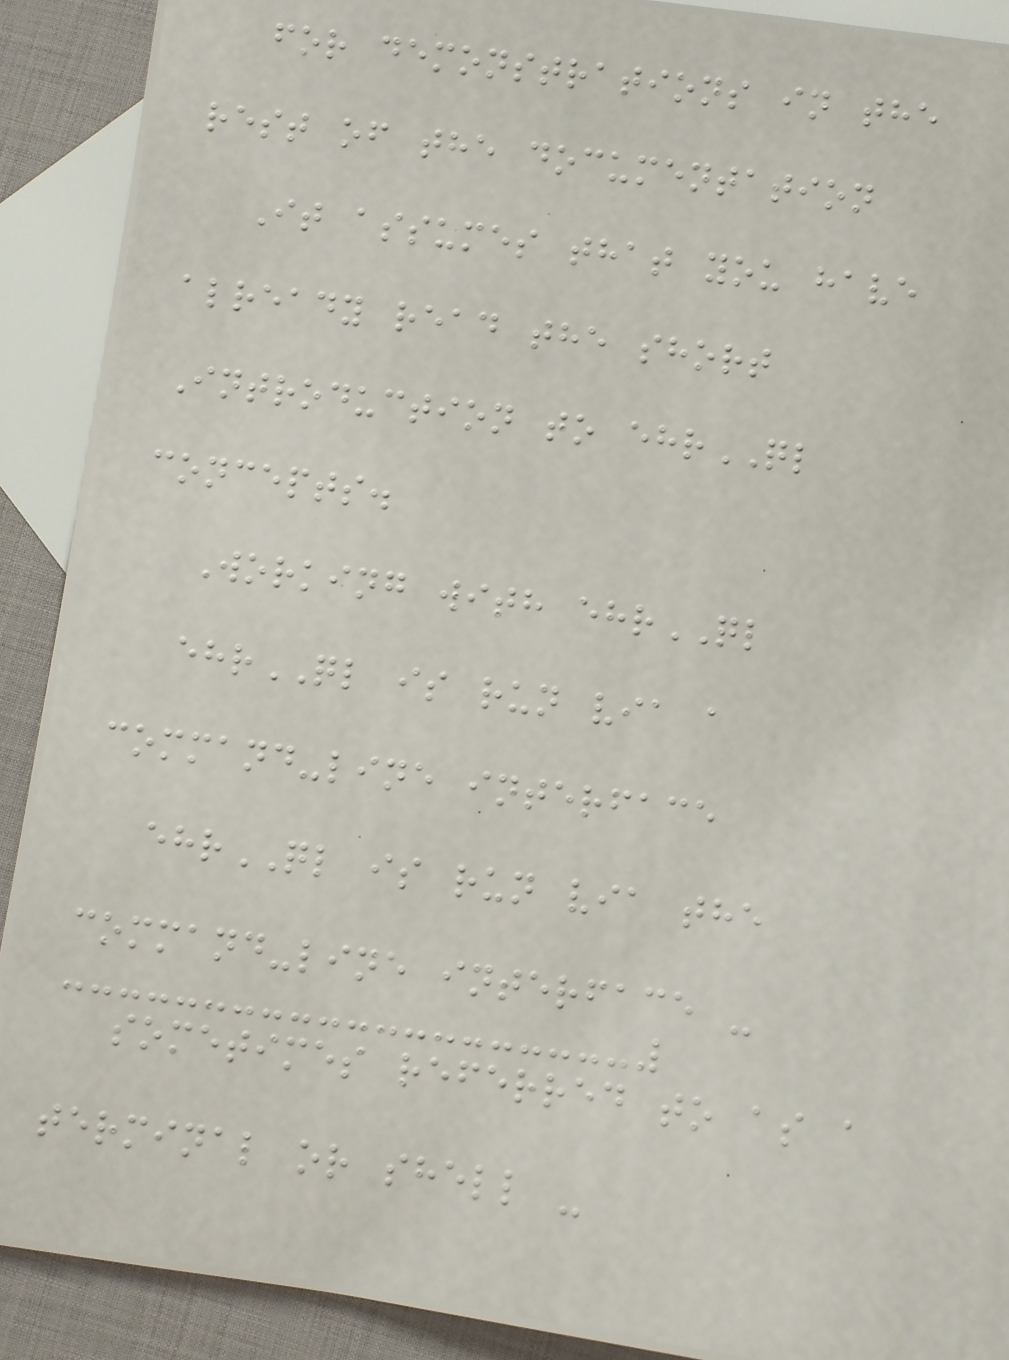for demonstrations in the
rest of the documentation
It assumes that you have
already read the short
Introduction to ehrQL
concepts.
Working with ehrQL
ehrQL is run via a
command-line interface
ehrQL is run via the
command-line interface -
sometimes referred to as a
terminal or shell -
